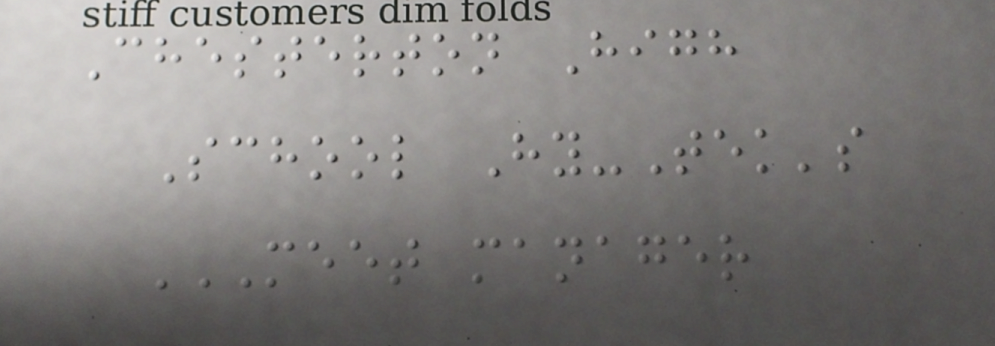Chesterton High
School Hy-Tek's
MEET MANAGER
